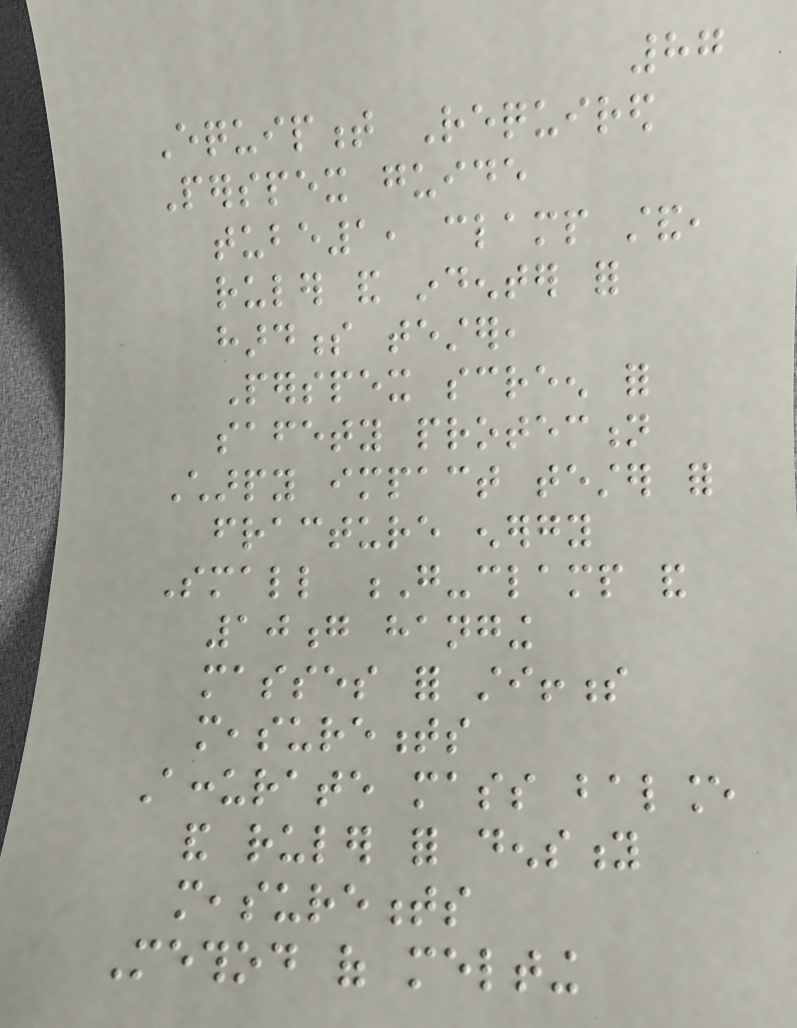87
Equipment Required
Perspex guide
tube1, clamp stand,
ruler and indenter for
hardness tester,
Perspex screen for
safety protection
Charpy impact tester for
fracture energy
Small G-clamp and
10g hanging
masses for stiffness
measurements
Accurate mass balance
and ruler for density
measurements
Method of melting
